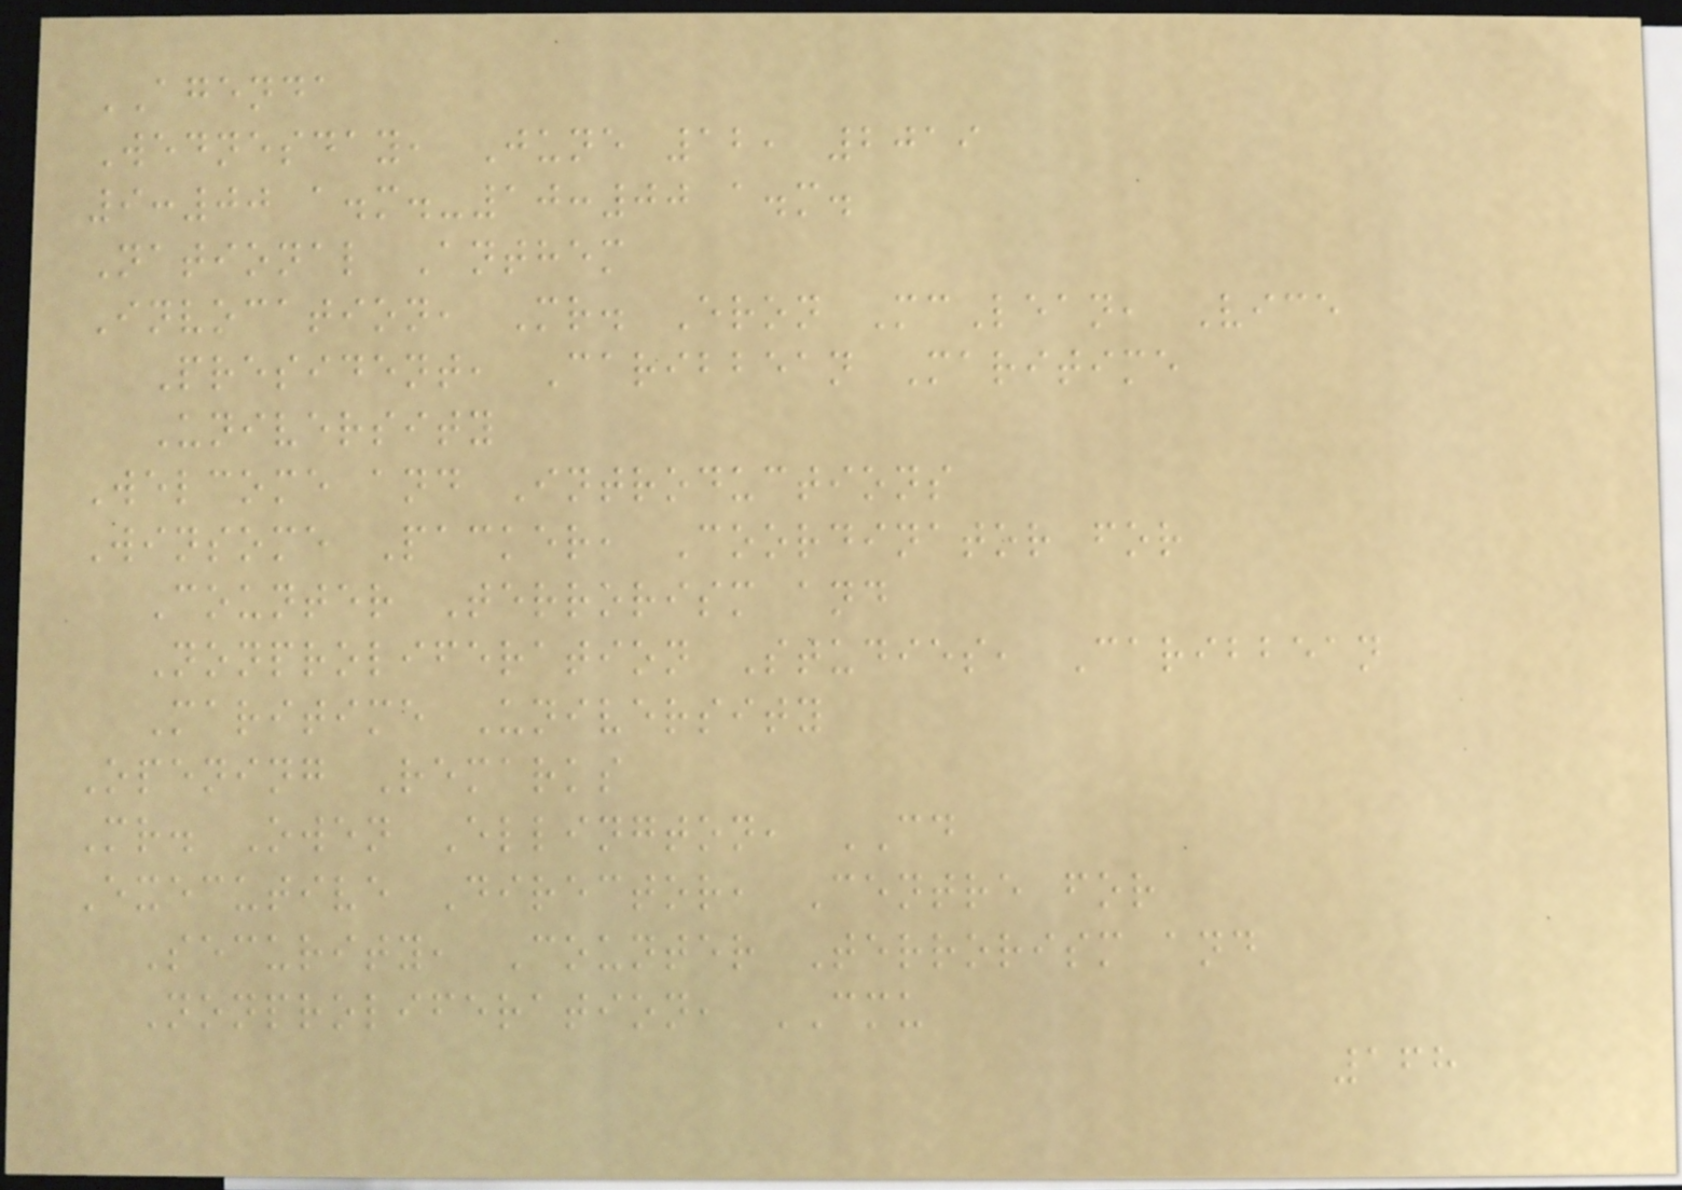AGENDA
Wednesday, June 12, 2019
9:00 a.m.-10:00 a.m.
National Anthem
Invocation, Mr. Eron McLean, Vice
President, Caribbean Maritime
University
Welcome and Introductions
Winsome Packer, Coordinator for
Counter Terrorism and
Nonproliferation Studies, Caribbean
Maritime University
Opening Remarks
Mr. Owen Ellington, CD
Executive Director, Centre for
Security, Counter Terrorism and
Nonproliferation, CMU
168
